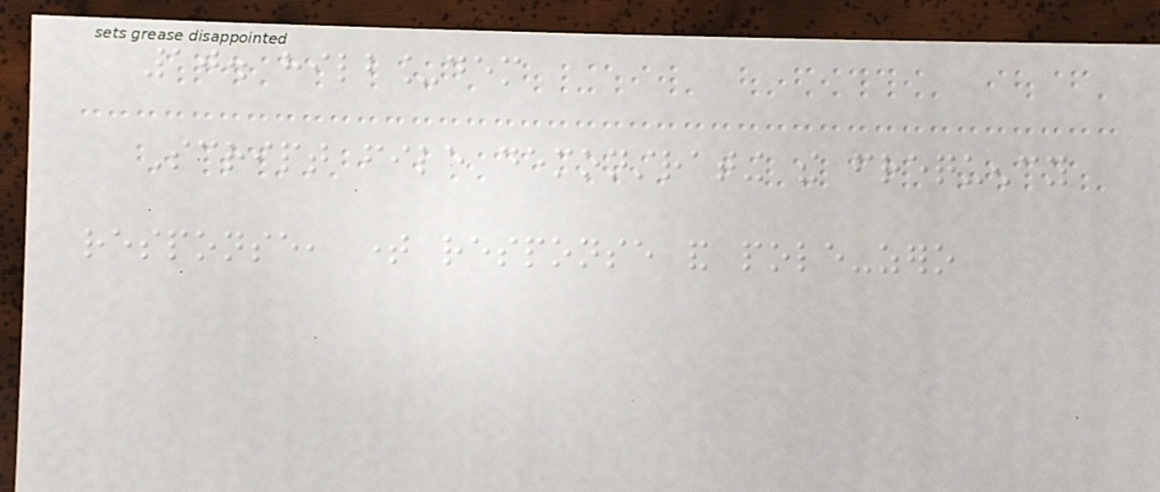10. hilb_dem
Script file demonstrating the frequency
response, time response and pole-zero
